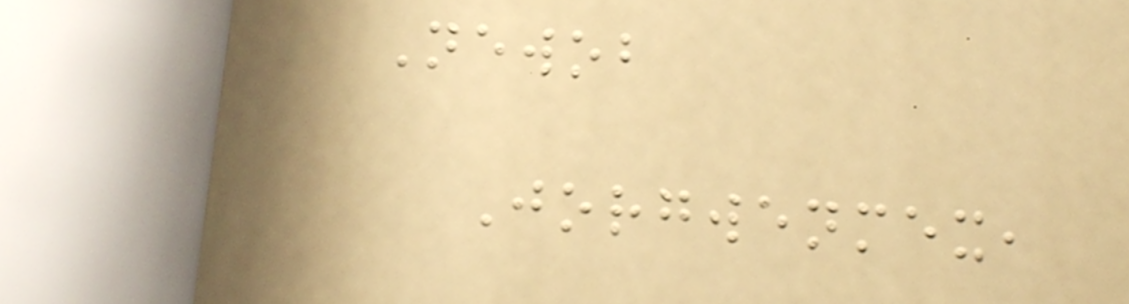Newob
Jorgwenmex,
